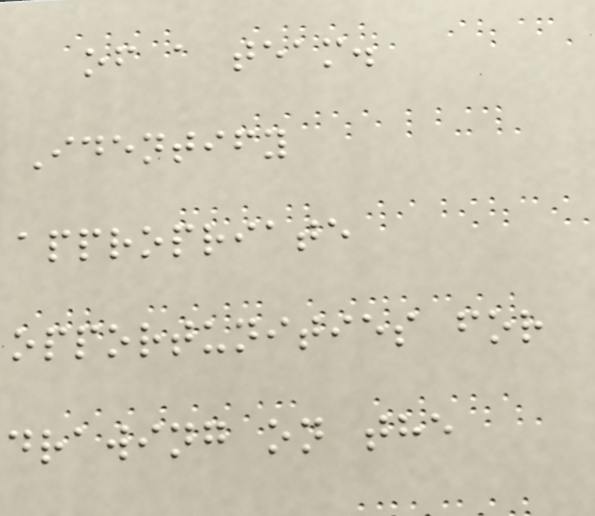of a team.
Identify
appropriate
opportunities for
drawing on the
